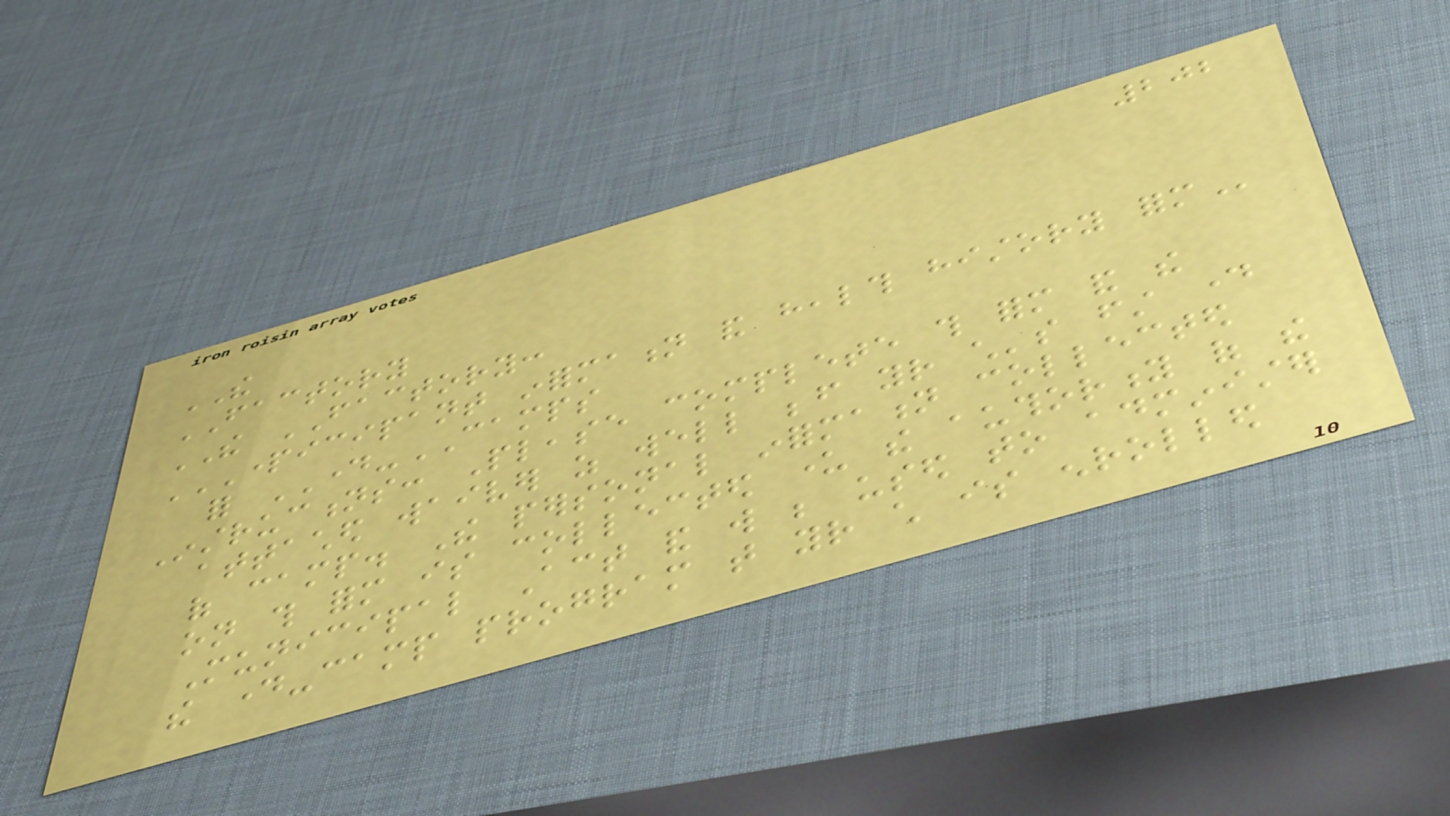202
THE
FACTORY
THE FACTORY:
PARTICIPANT INFORMATION AND HEALTH HISTORY FORM
for DAY-CAMPS
Instructions: Please complete this form and the
attached waiver as well before your child's first day
of camp. The personal information collected
on this form is collected under the authority of the
Municipal Act and will be used to administer
the day-camp program that your child is enrolled
